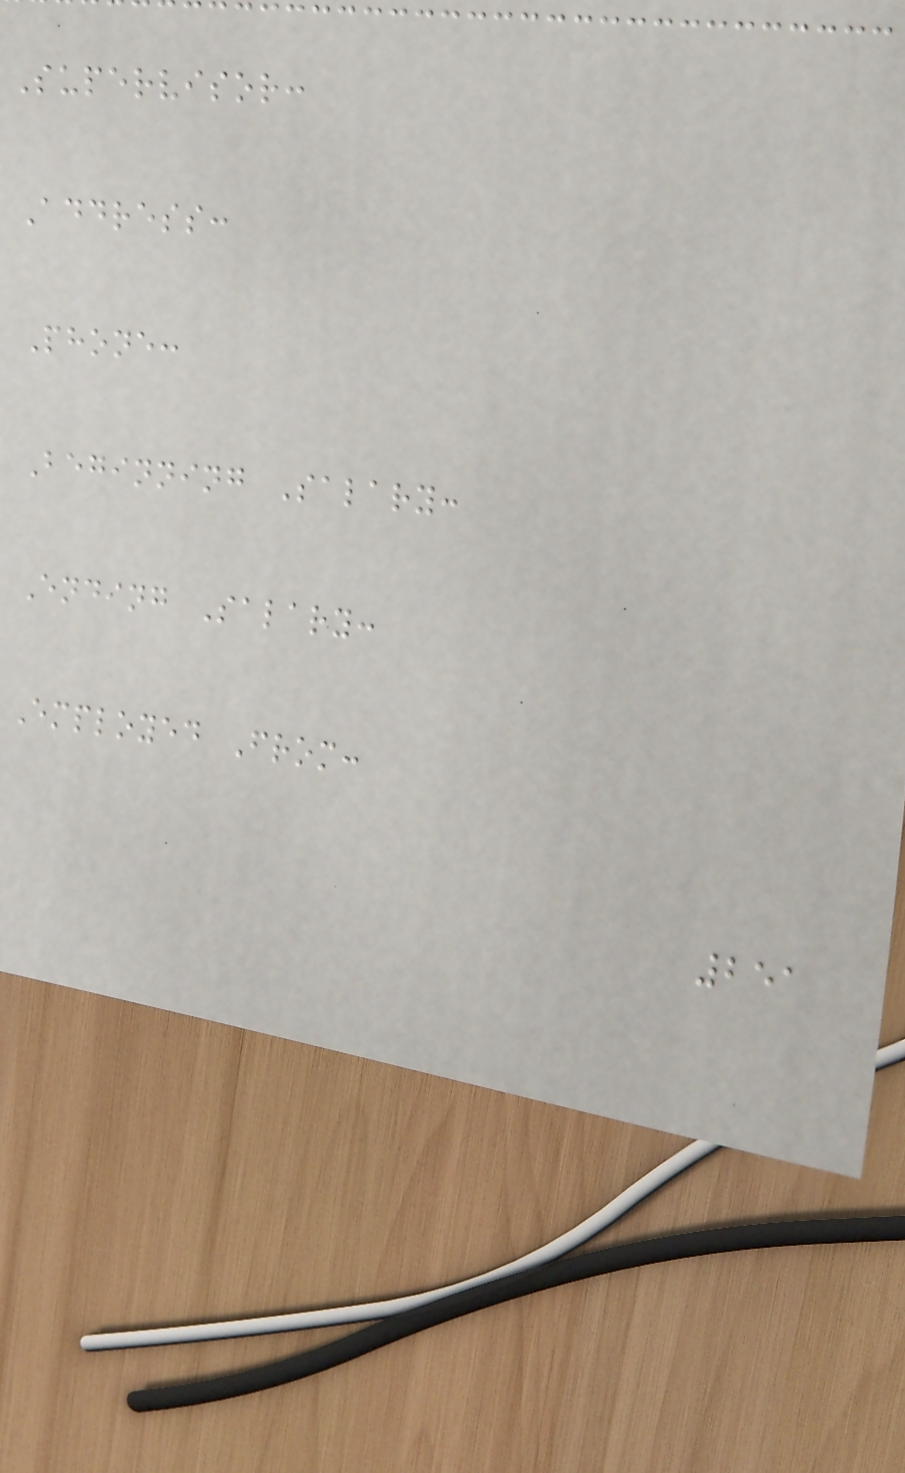Supervisor:
Address:
Phone:
Beginning Salary:
Ending Salary:
Employed From:
251
